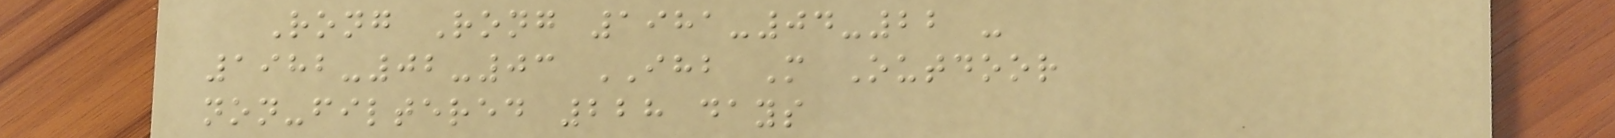Rong Rong 1981-04-22 -
1982-02-03 IHB M Outdoor
non-filtered 228 days
